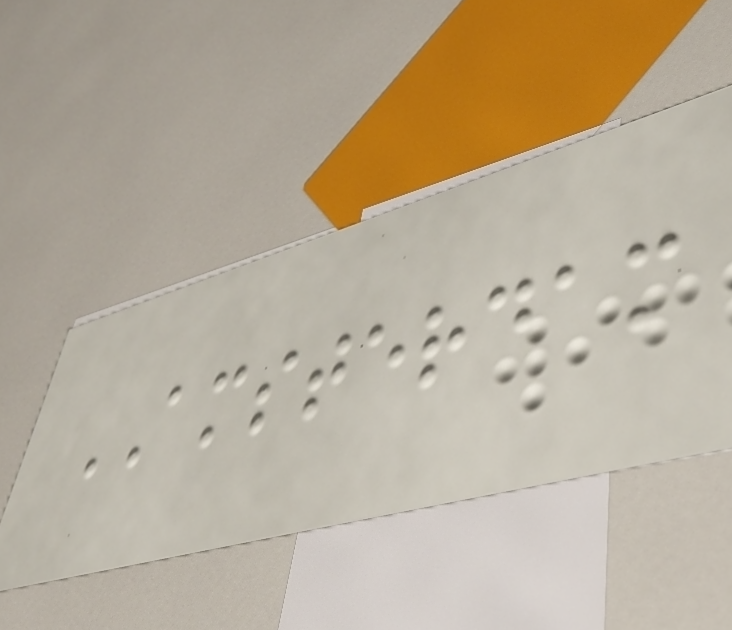AMSTERDAM
